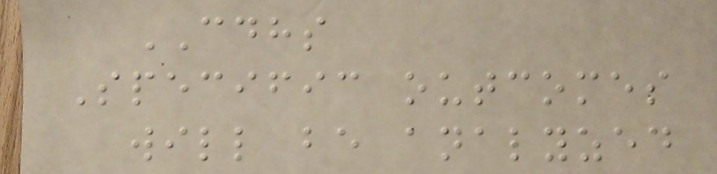CDHS
Specific outcomes
will be analyzed
